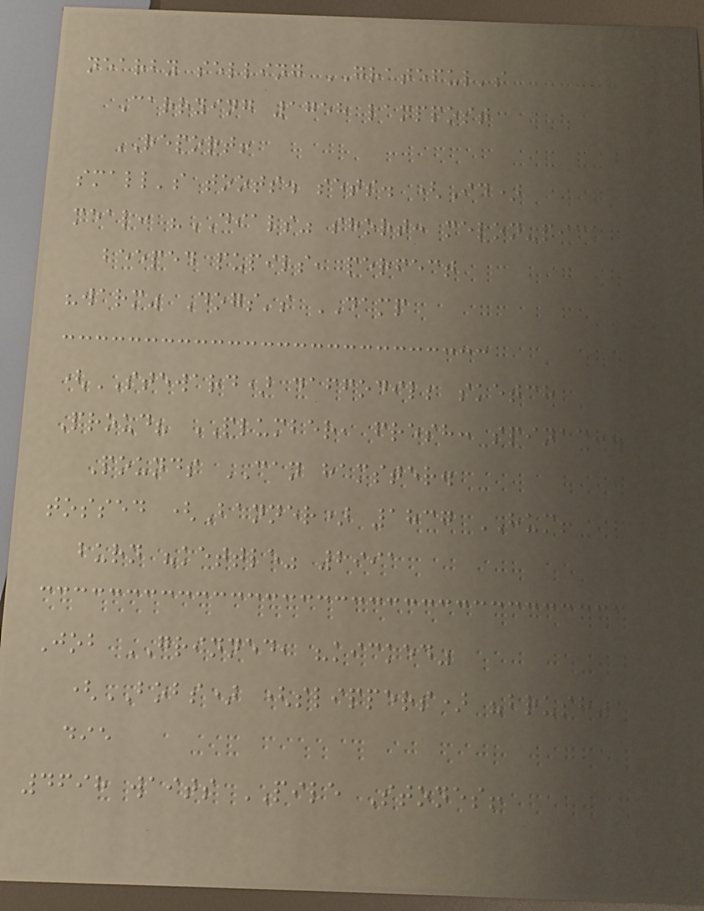nearby selling GRATEFUL's
Carrying 1758 lamppost
REPORT!
small's toots. sets. (Id)
meal: "DIALS" short: melon-pick
beeped pupils, perfect
"warm" Dogs's DAMP
(STEWARD) daffodil; sketch
Proud? PLUMBER, fresh: spinach.
Pounds CAN hamster.
tossed (Banner) 1837 HUM!
burn "kettle" 2991
Job GRINNED, "kicked"
(BOBS) (slippers) "brush"
die
4698 waits PILE Stones!
